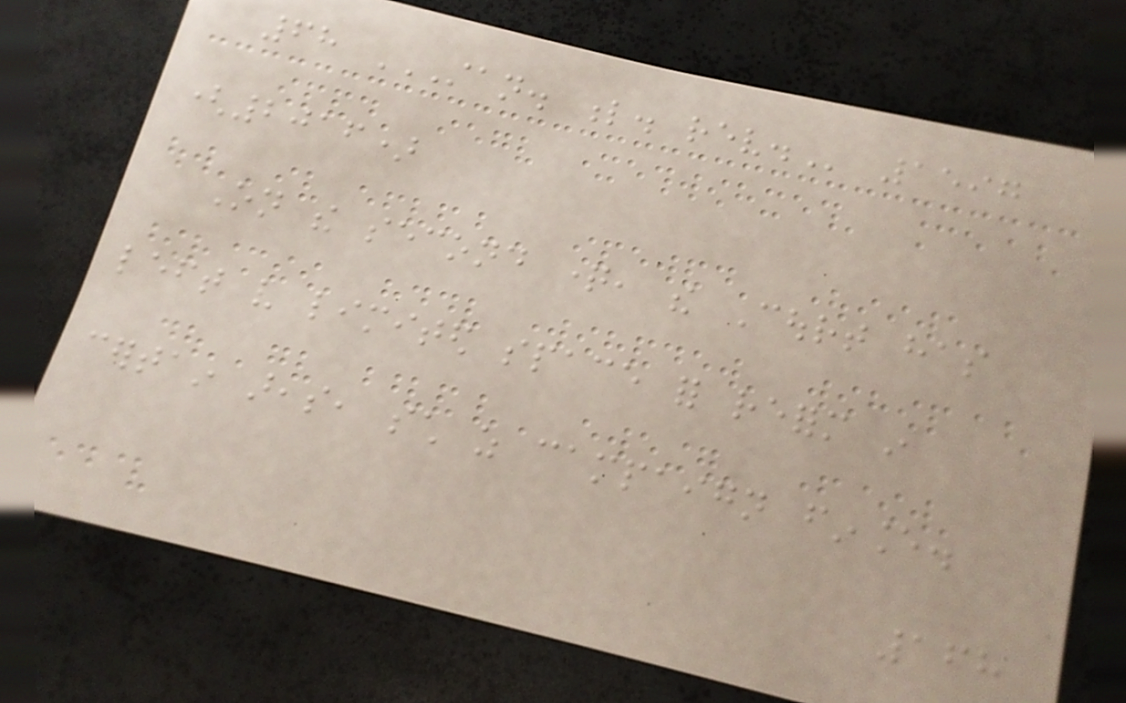68 STAN. L. REV. 1597
(2016)
On the second question, the Court has
left very limited space for reform in
certain areas, such as campaign finance.
168
